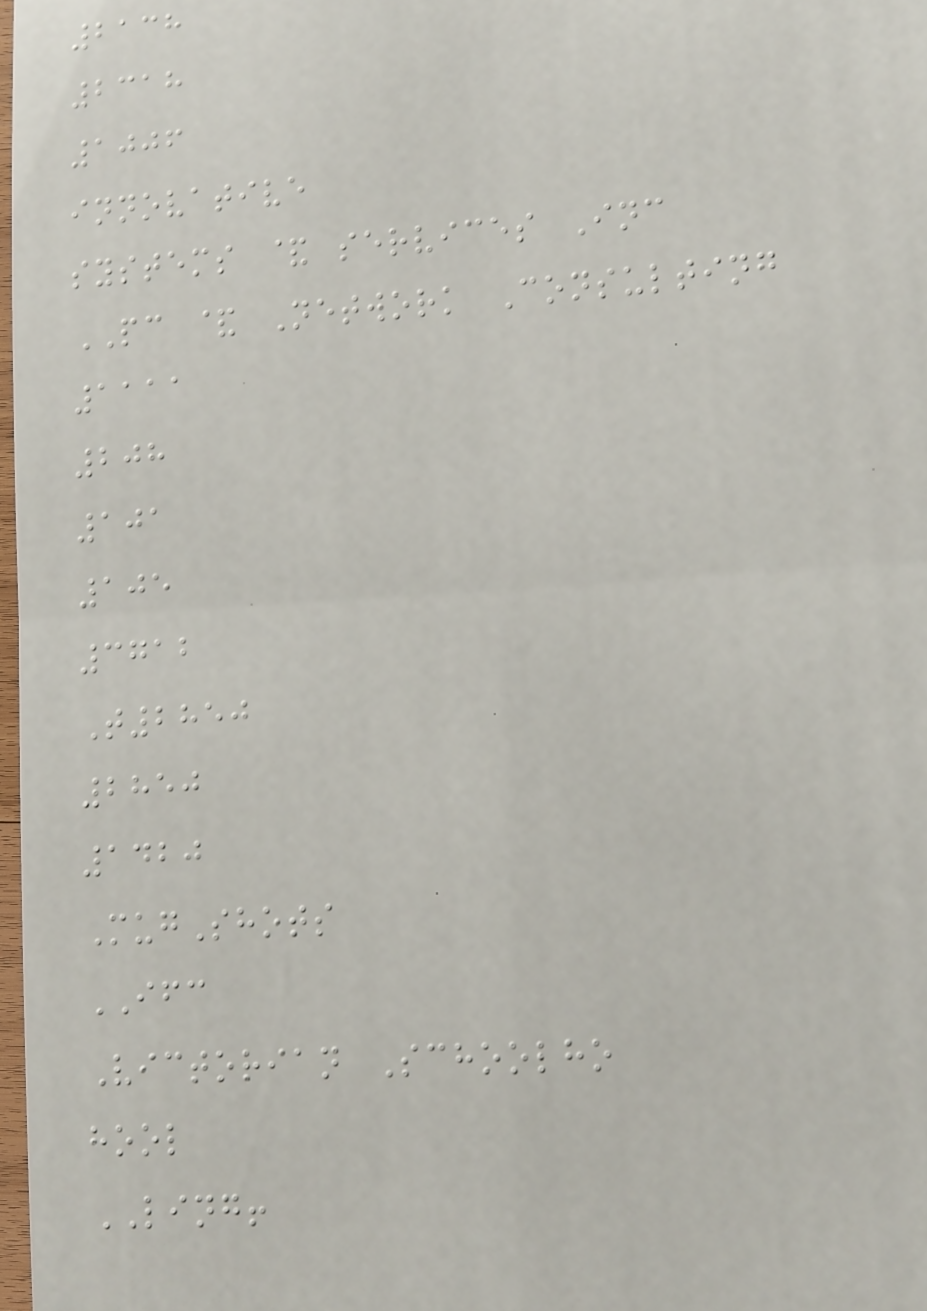2138
2318
1006
innovative
systems & services Inc
PC & Network Consulting
1111
208
101
105
3712
T2850
2850
1420
MugShots
IFC
Victorian Schoolho
hool
LING!
